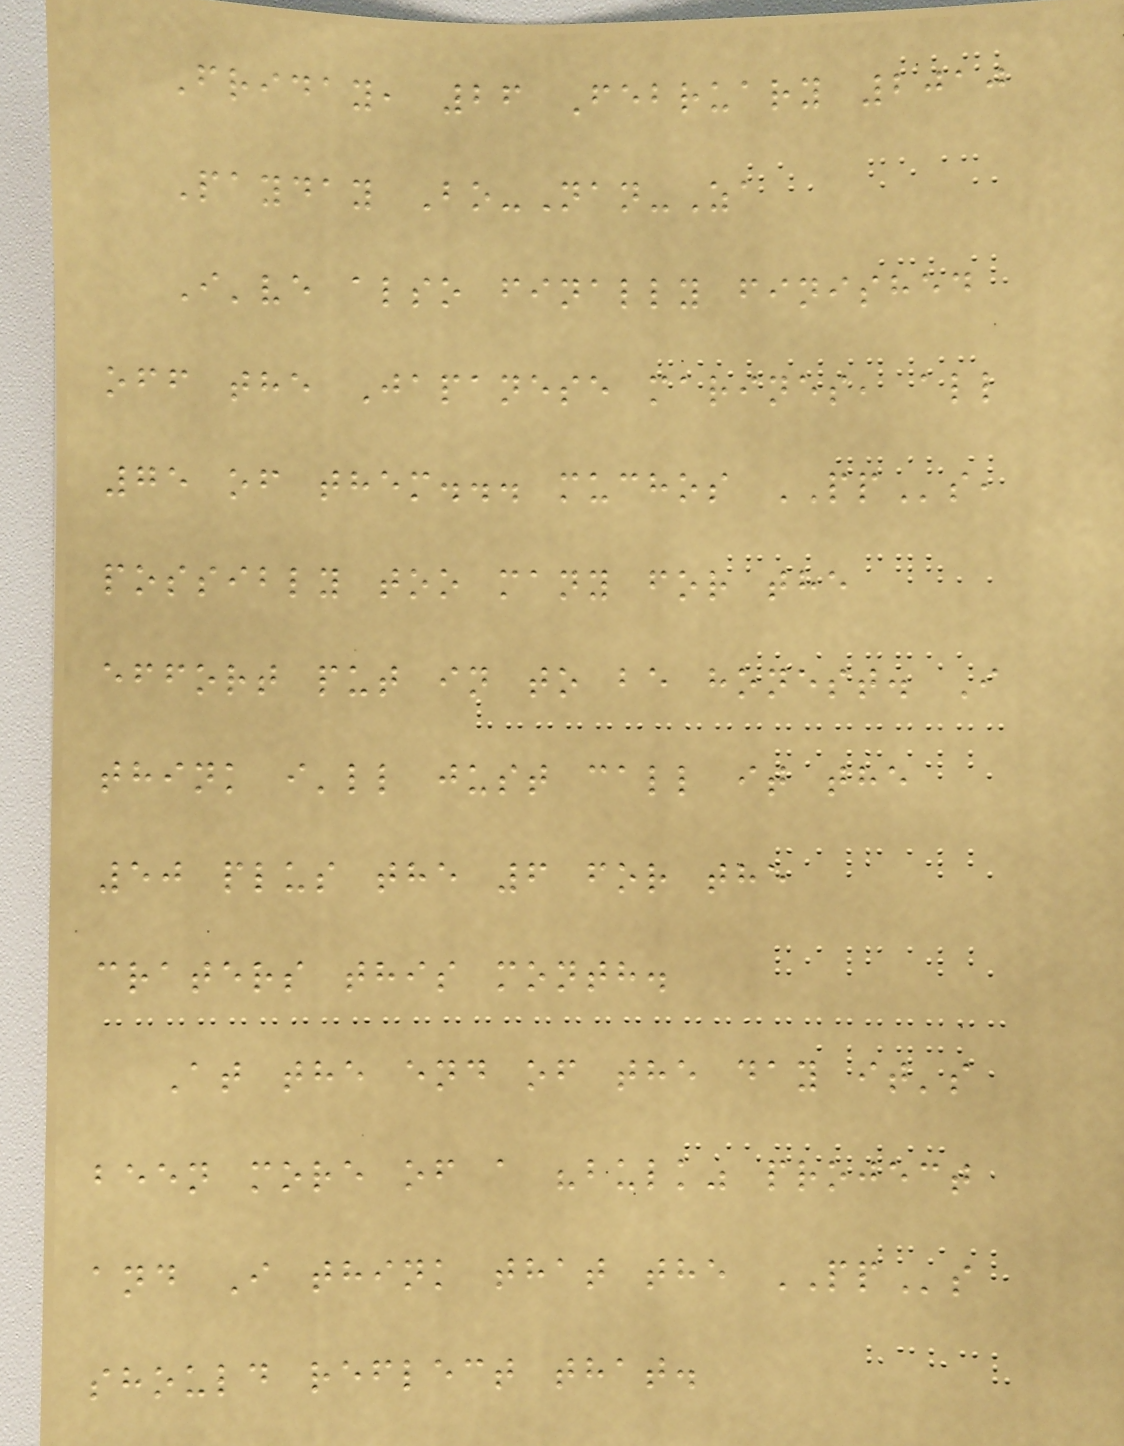Friday, 26 February 2010
Payday Bo-Nan-Za
I've also finally finished
off the Japanese marines, all
75 of them... muchos PPs,
possibly too many for the
effort put in to be honest. I
think i'll just call it the
50 plus the 6 for the
craters this month.
At the end of the day it's
been more of a "bulk" project
and I think that the PPs
should reflect that.
